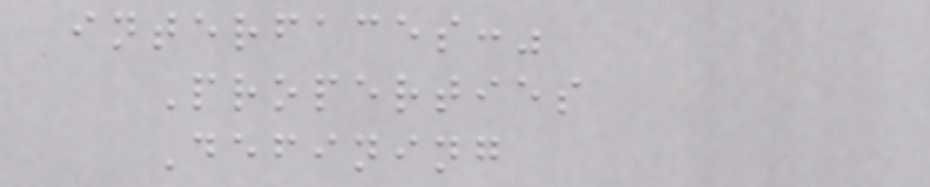interfaces:"
Properties
Defining
